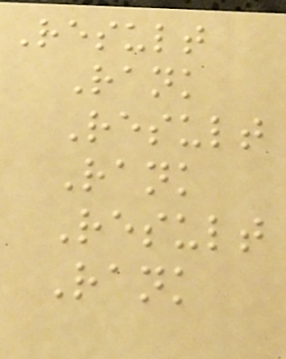Result
Rank
Result
Rank
Result
Rank
